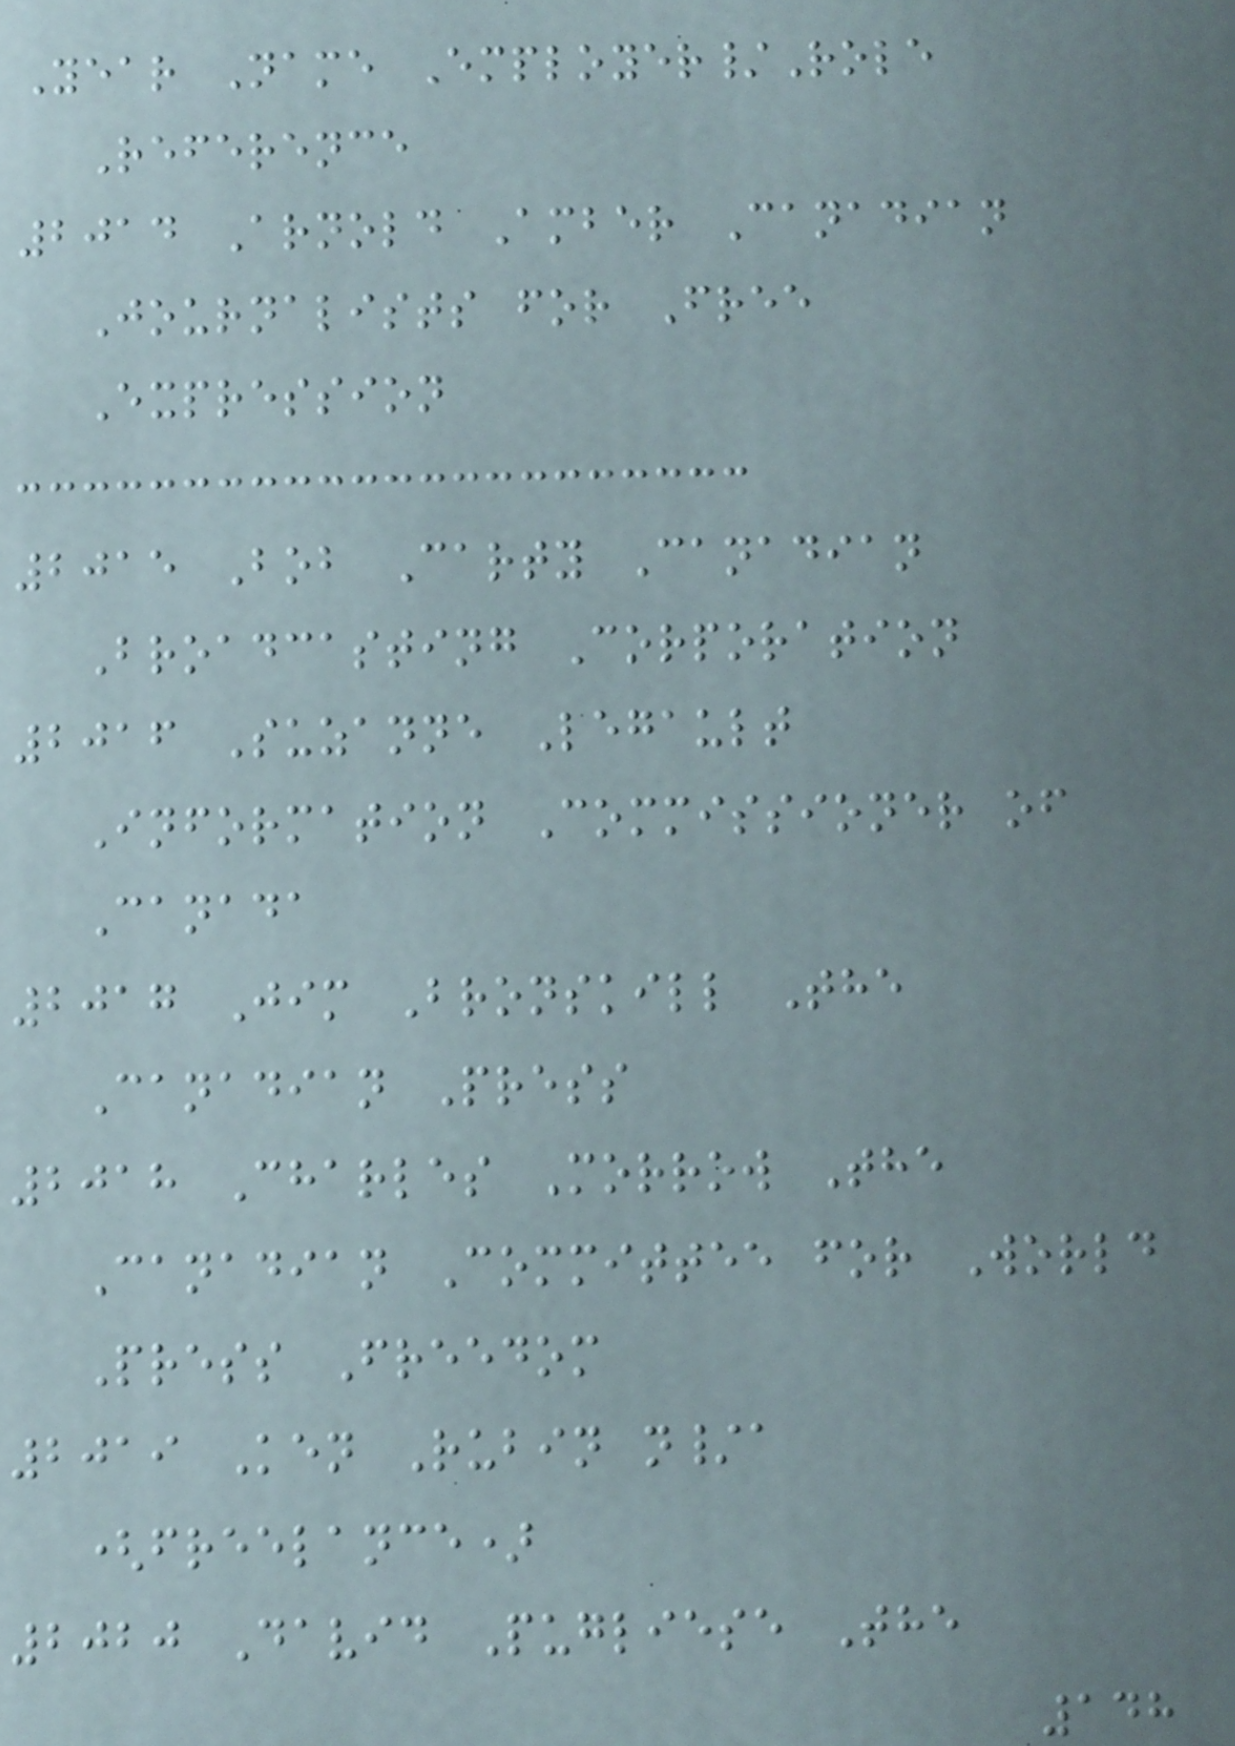Year Name Employer/Role
Reference
2014 Arnold Amber Canadian
Journalists for Free
Expression
2015 Bob Carty Canadian
Broadcasting Corporation
2016 Suzanne Legault
Information Commissioner of
Canada
2017 Jim Bronskill The
Canadian Press
2018 Charles Morrow The
Canadian Committee for World
Press Freedom
2019 Ken Rubin n/a
(freelance)
2020 David Pugliese The
148
